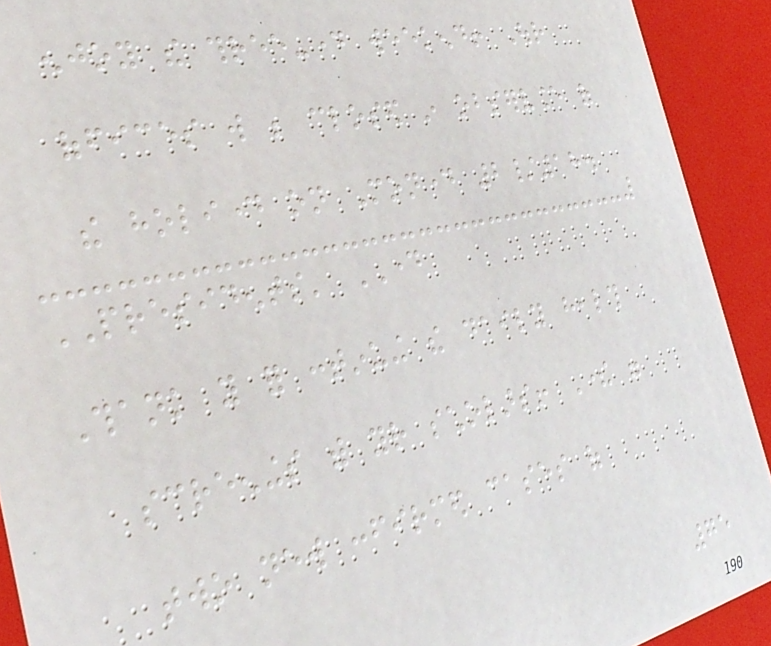enjoy the three-day weekend! Our
offices will be closed in observance of
the holiday on Monday 2/18.
PRESIDENTS' DAY
Thank you for continuing the daily health
screenings with your scholars! There were
two new confirmed cases of
75
